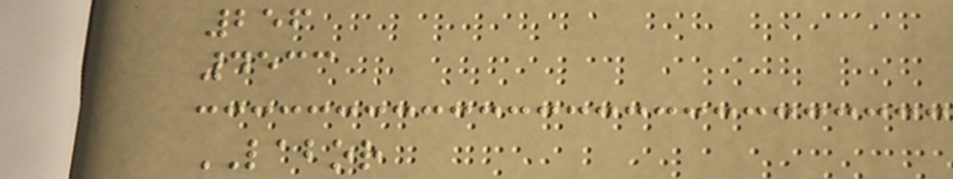256
4533
LABOR
